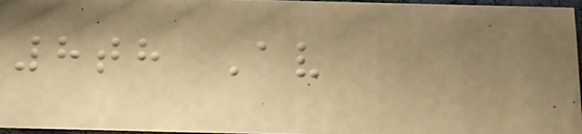8th Av
